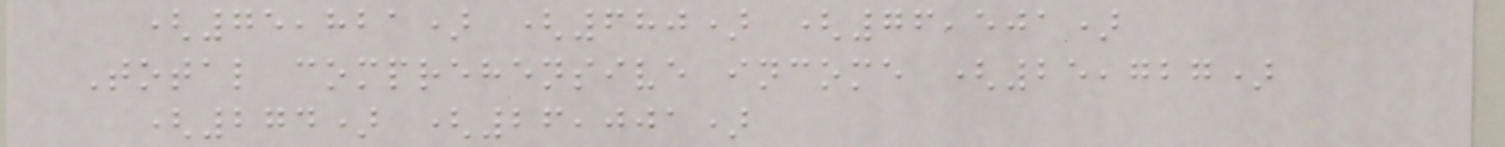(75,821) (680) (76,501)
Total comprehensive income (25,727)
(274) (26,001)
